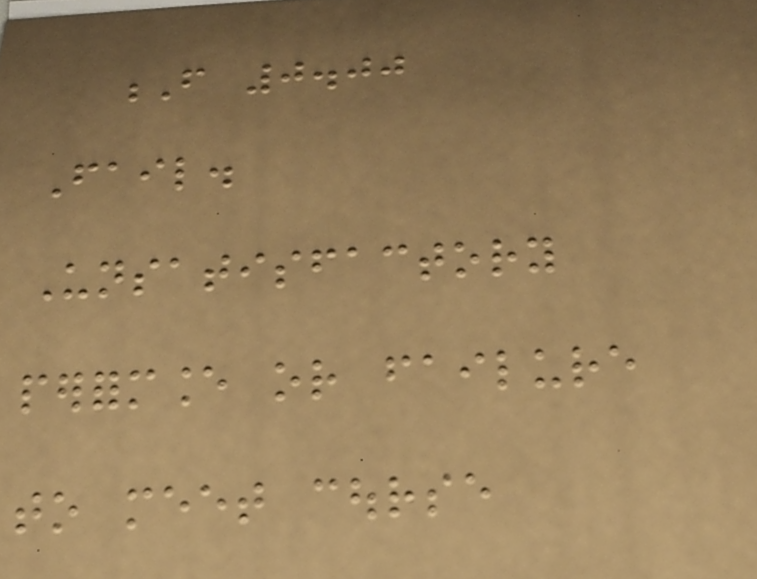F 0.00
Fail.
Unsatisfactory
performance or failure
to meet course
